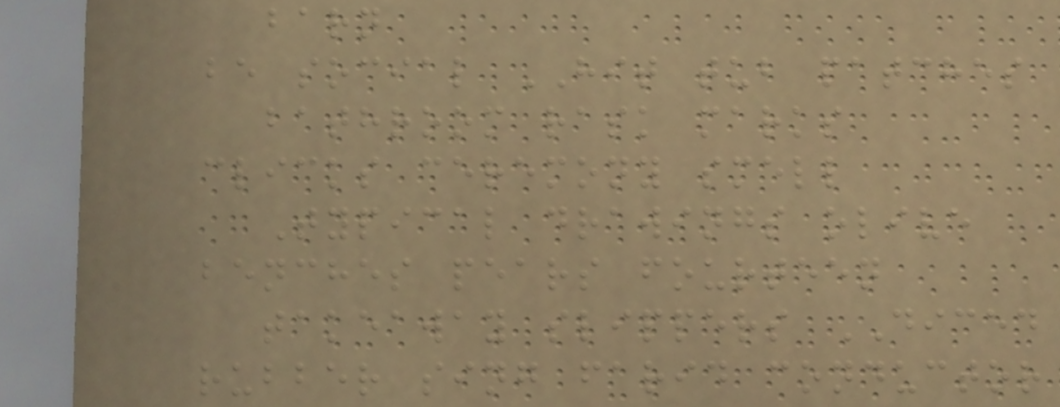barn
be social HIT tub patches
bathroom rask marks
clicks ceremony smell
Typical drawings olive
benches pears fourteen
takeaway slippers DICED
rubber sing farid conductor
